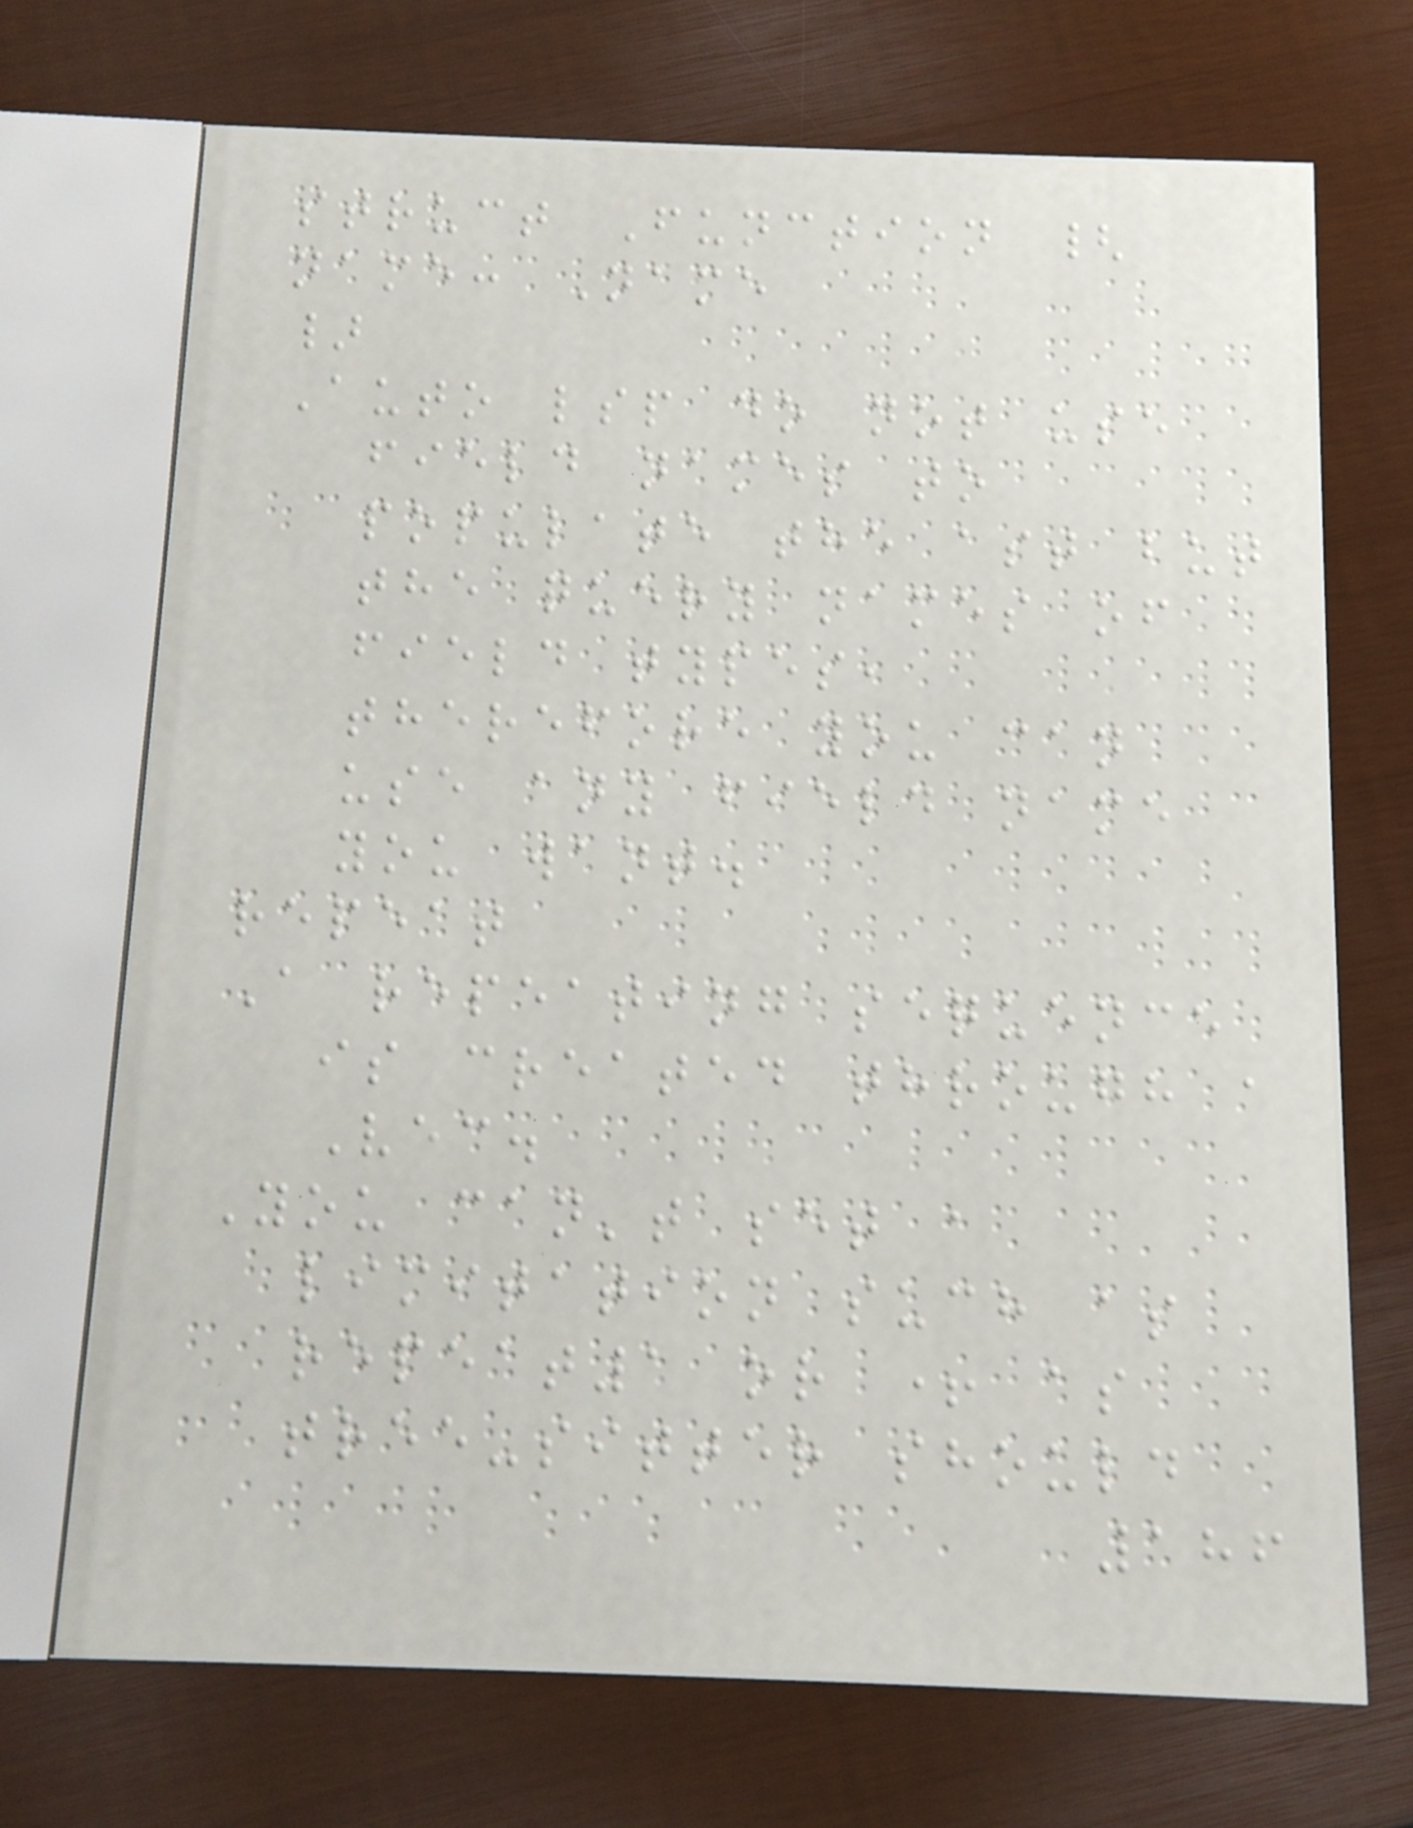struct Function {
name: Name
}
Auto lsp do not use
field names to
populate the ast but
the query names of
field types,
therefore you can
use any field name
you want.
repeat
A repeating sequence
is created through a
Vec.
You can't set a
limitation such as
repeat1 or + as
tree-sitter should
186
